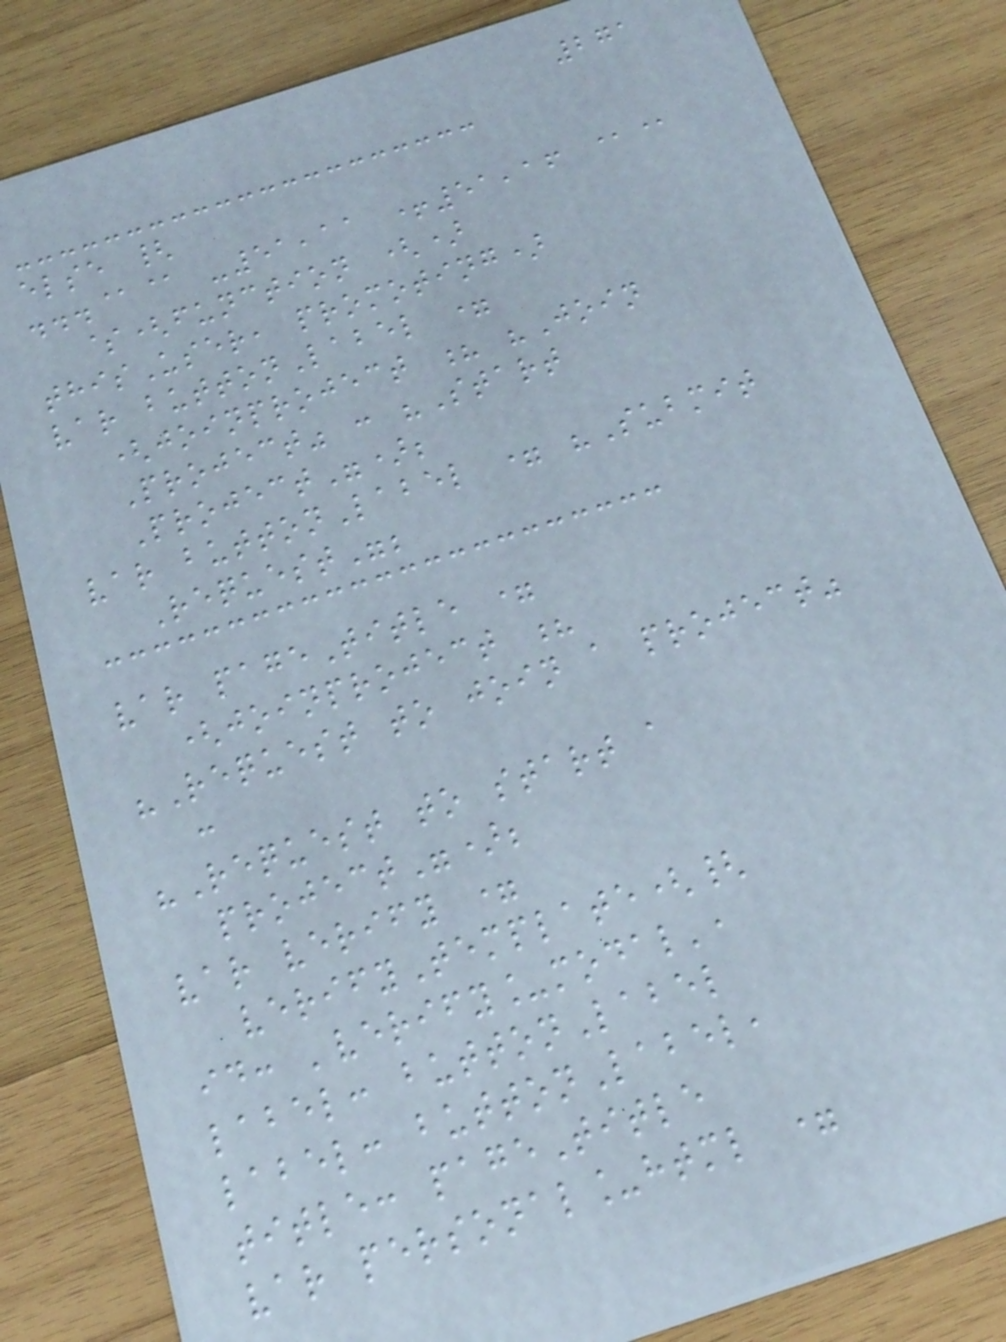271
else {
...@@ -51,11 +51,16 @@
$(function ()
thisUser, promoting)
var buttonLabel =
(joinproject ? "Join
Project" : "Start
Project");
var buttonLabel = "Submit
Request";
var pageTitle =
(joinproject ?
"Request to join a project"
:
"Request to start a
project");
var verify =
verifyTemplate({
id: 'verify_modal',
label: buttonLabel
label: buttonLabel,
title: pageTitle
var personal_html =
